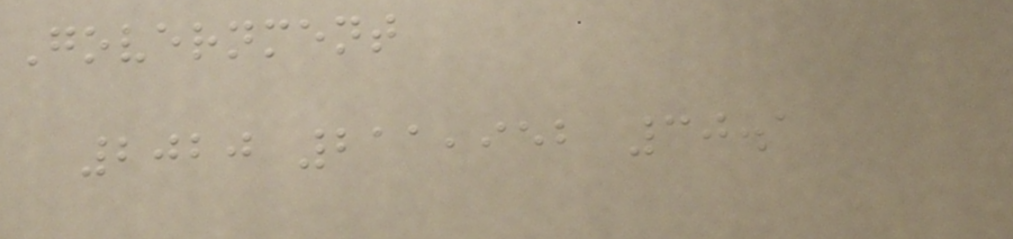Government
2020 211,952 30.1
